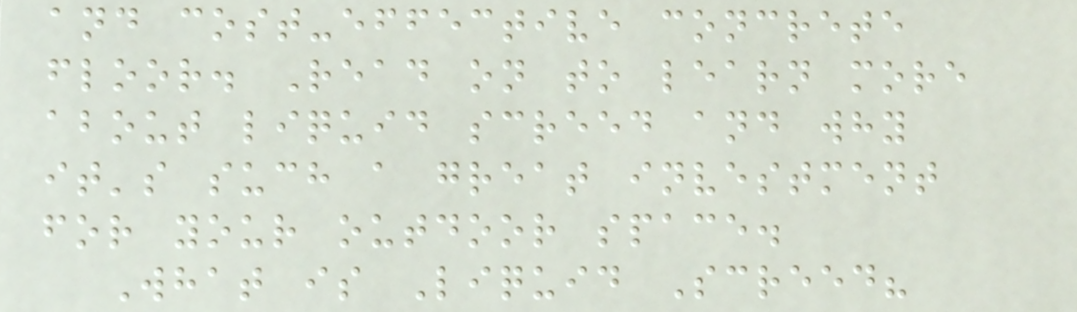and cost-effective concrete
floor. Read on to learn more
about liquid screed and why
it's such a great investment
for your outdoor space.
What is Liquid Screed?
